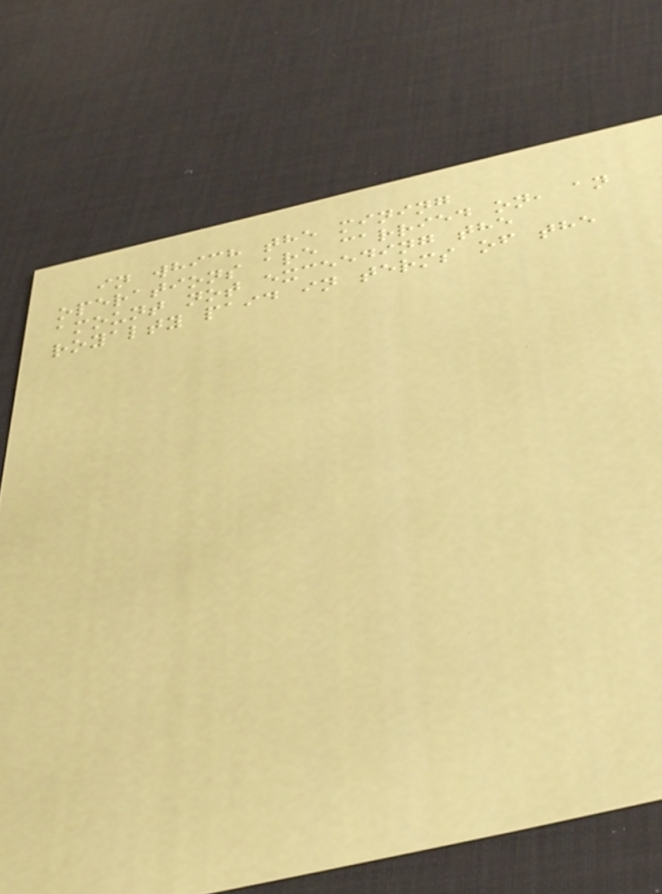in which the mining
operations are carried on, an
amount not exceeding the
royalty paid in terms of the
